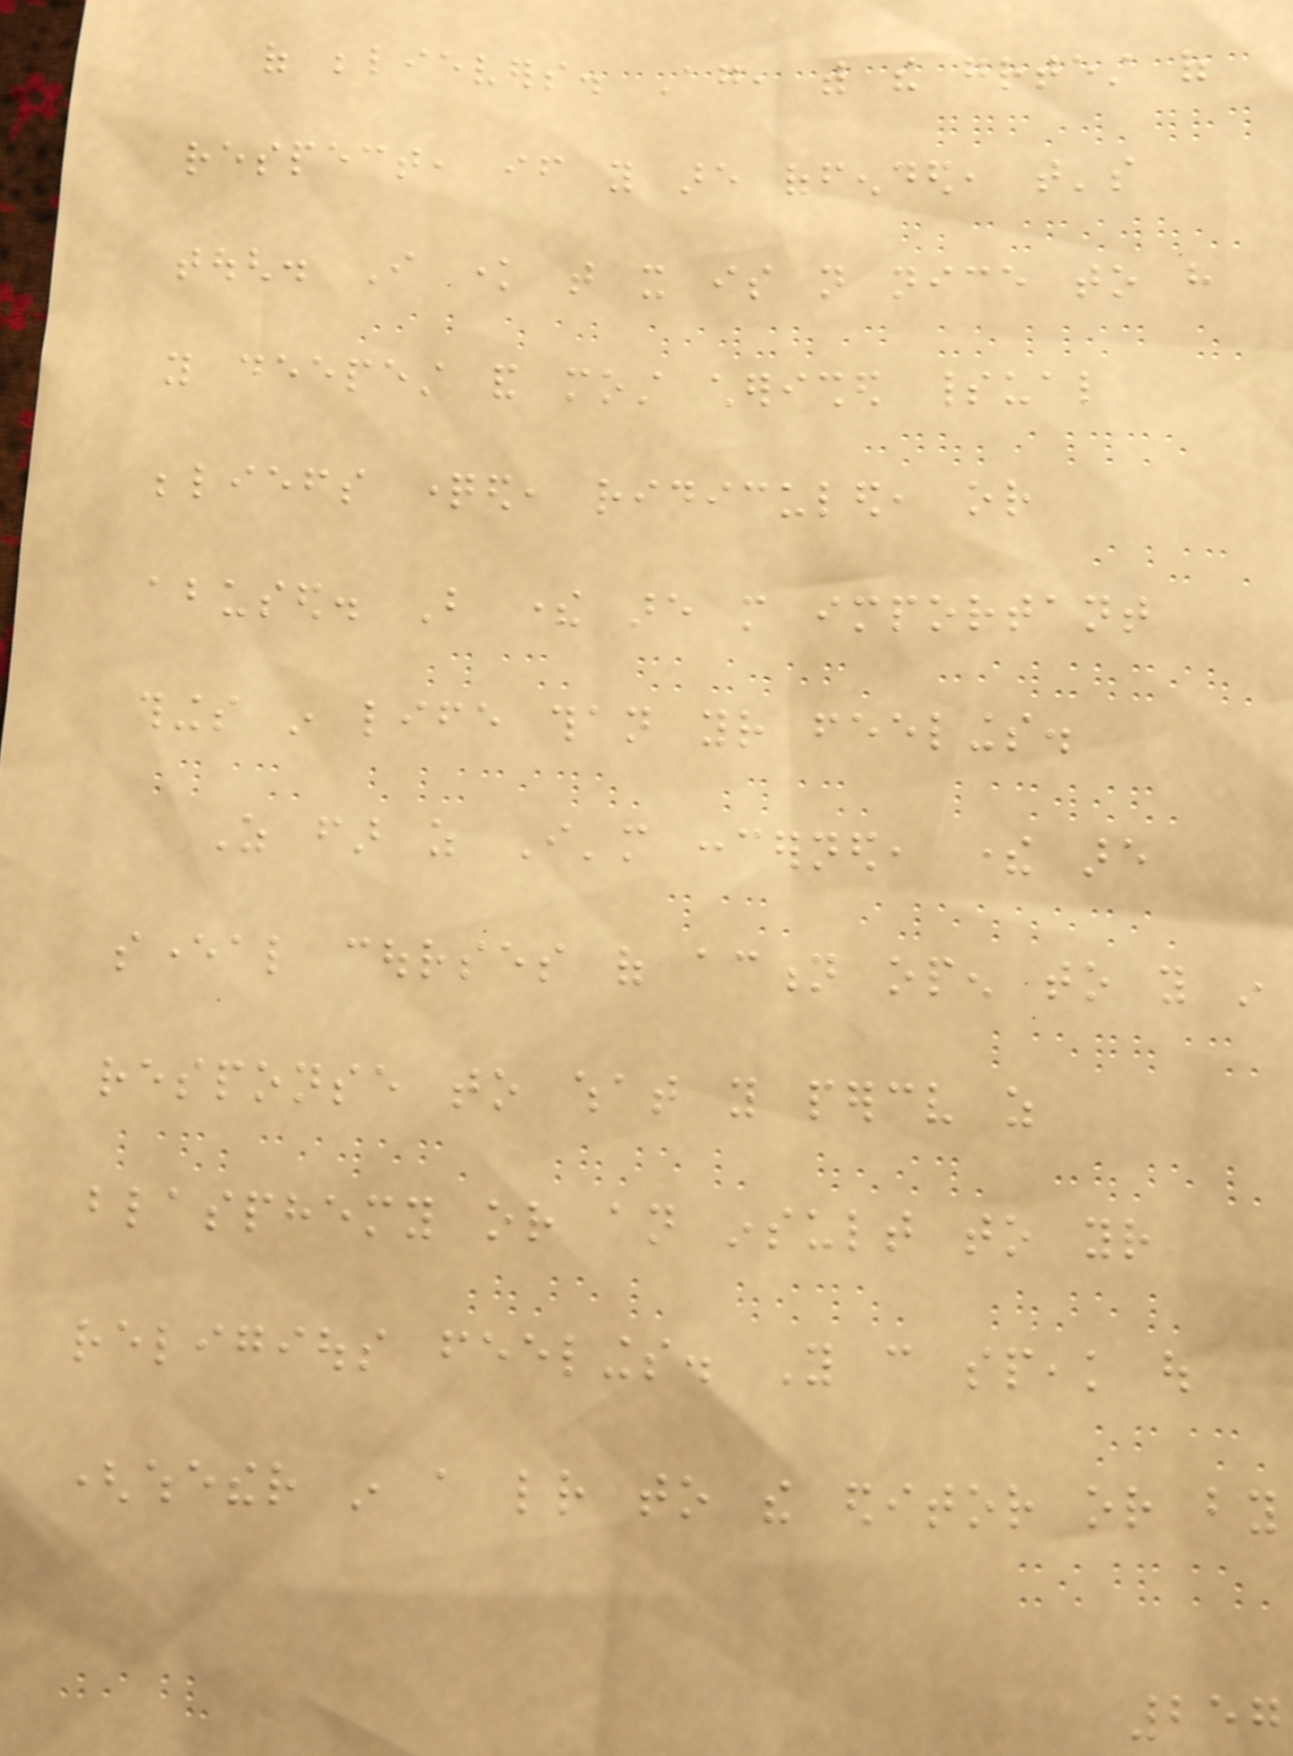of believers. Again, with the greatest of
respect, if you are offended, that's
tough. I know that it is not nice to have
you deepest and most cherished spiritual
beliefs questioned, ridiculed, or
abused. But there are more important
things in life than your feelings.
As far as I'm concerned, there are
several courses of action open to you in
response to what you perceive as
blasphemy or an insult to your
religious feelings. You can speak out
(whether in a letter to the editor or by
257
